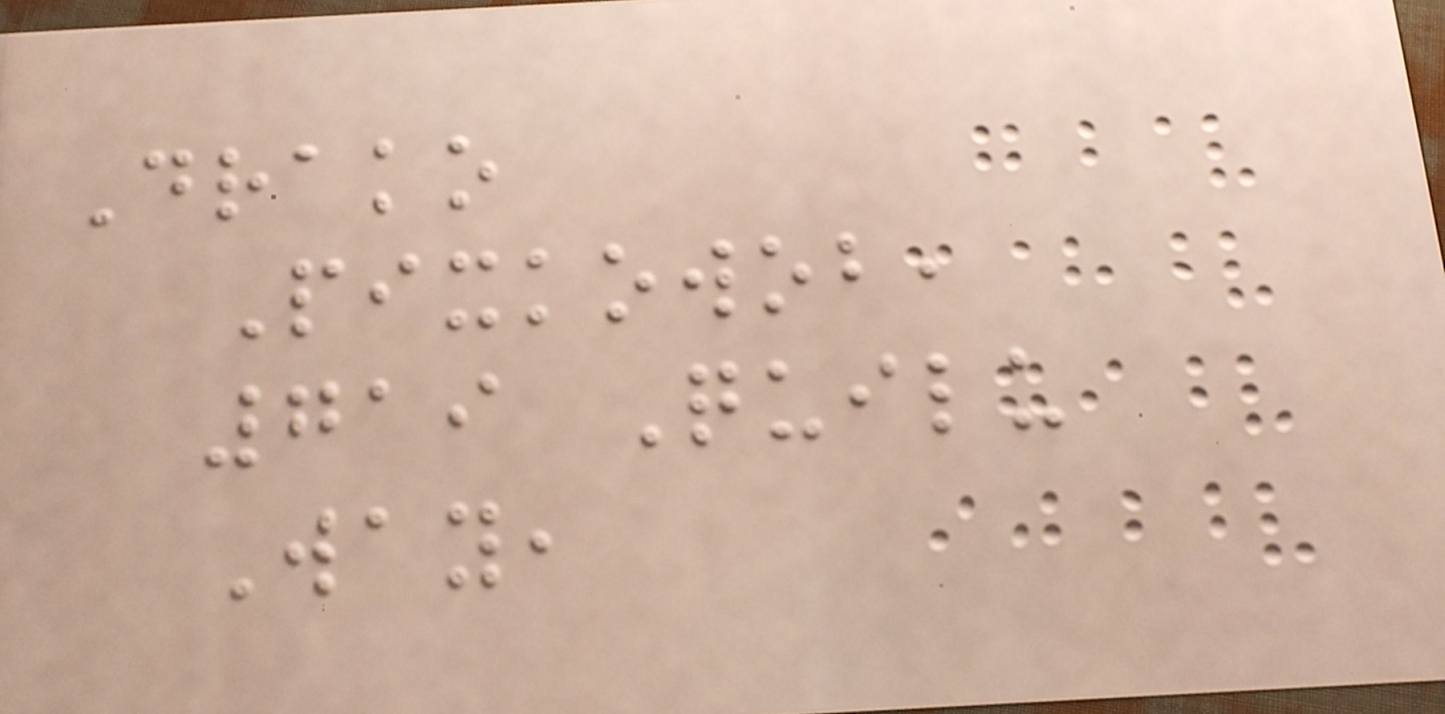Drako
Pixkowob,
719 Quilu
Way,
